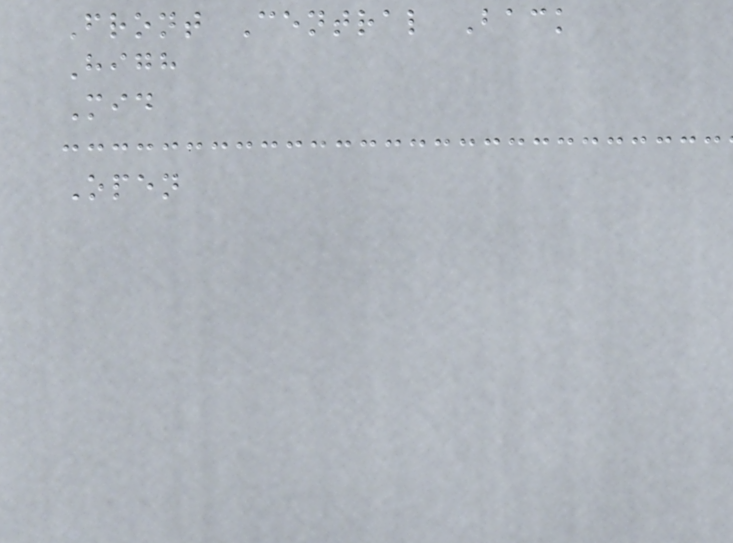Front Central Back
High
Mid
Open
